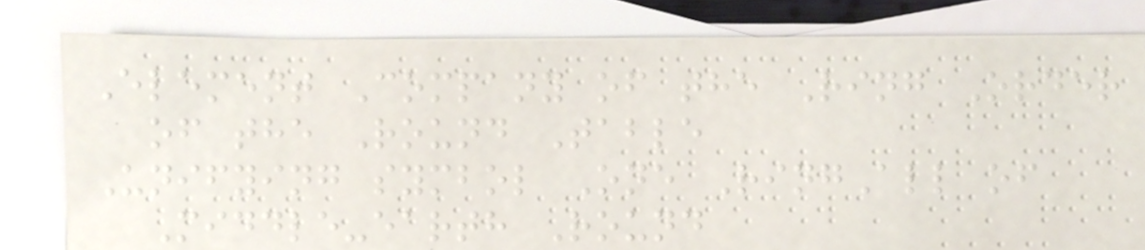Element Company of the Ring Order
of the Round Table
Unifying symbol One RingAll of
Middle-earth Round
